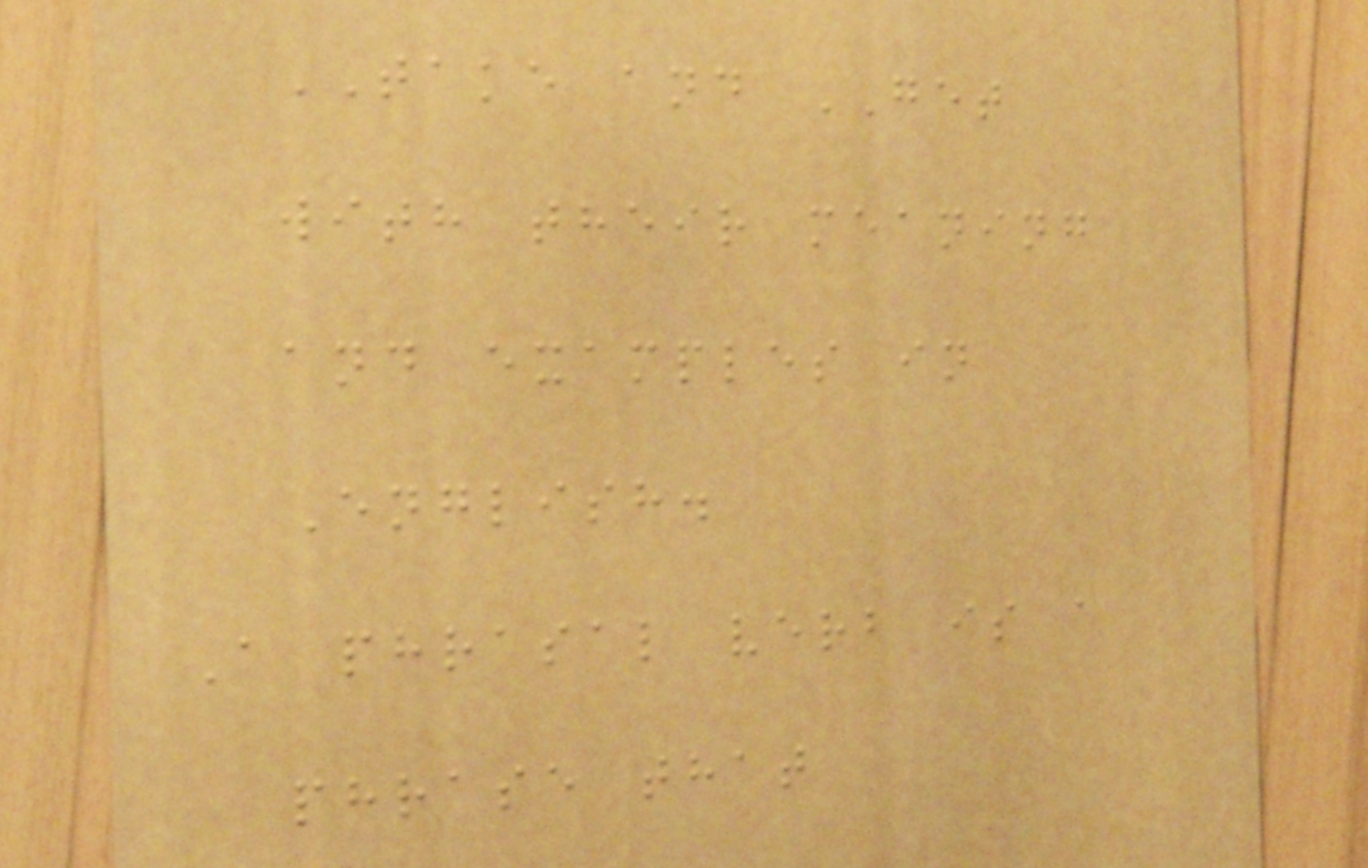TAKE and GET
with their meaning
and examples in
English.
A phrasal verb is a
phrase that
